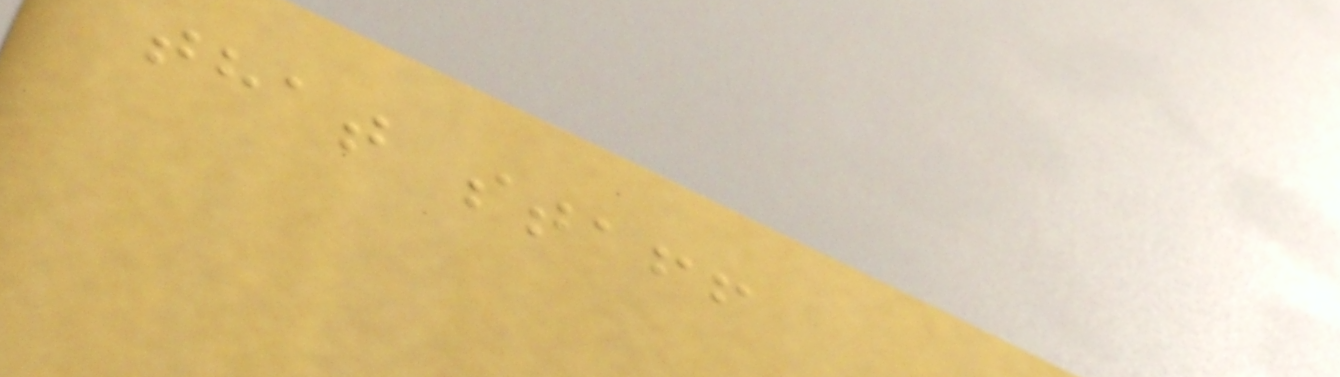that staff
